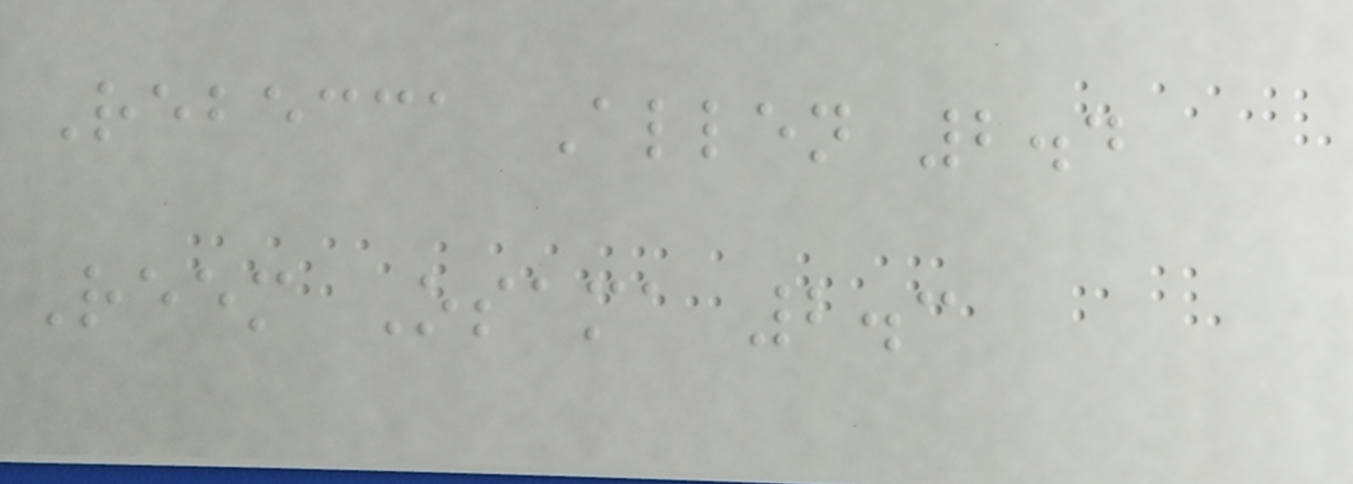Rebecca Allen 2.4
Reem Osama 2.3
